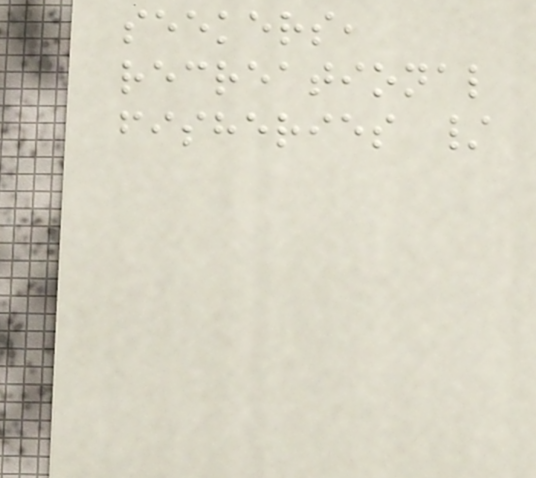seekers,
recreational
fisheries /
